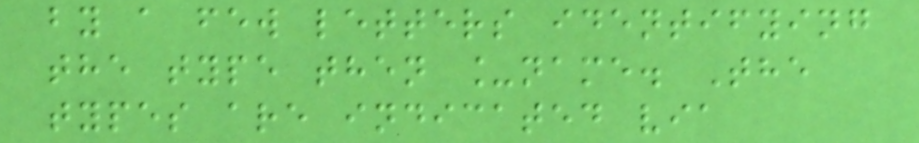by a few letters identifying
the type then _name. The
types are indicated via
